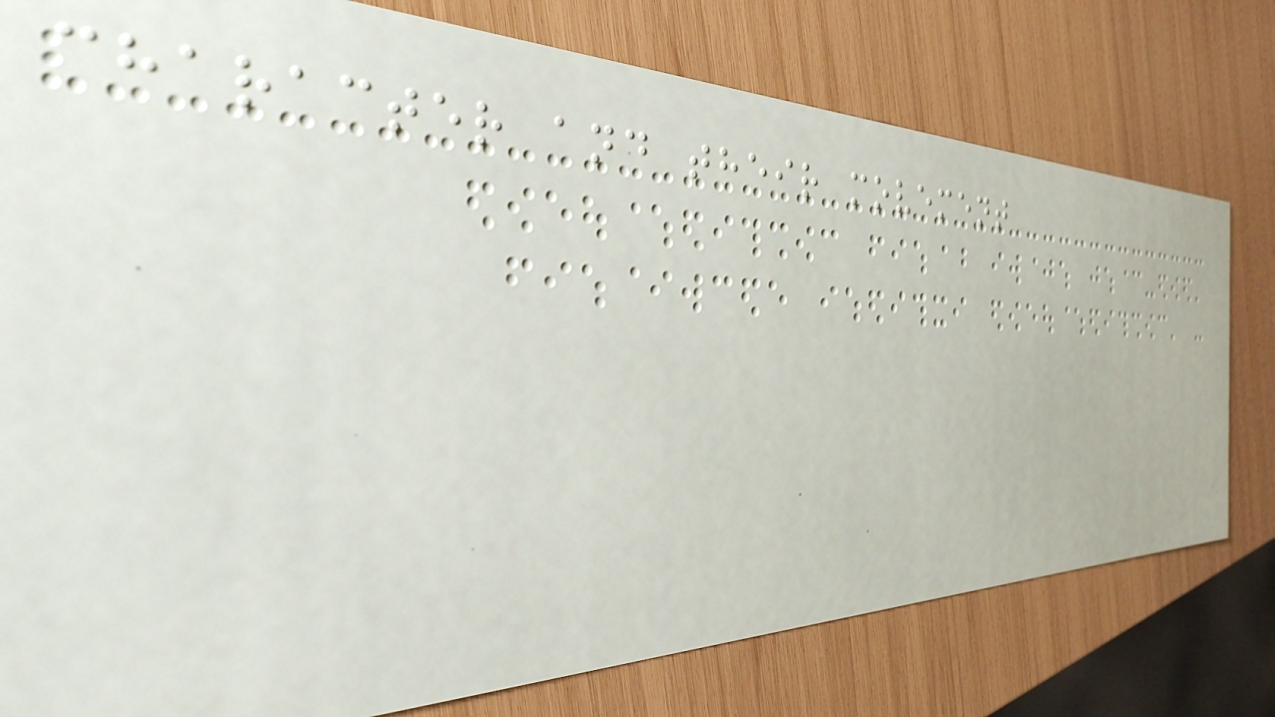character and their movement
